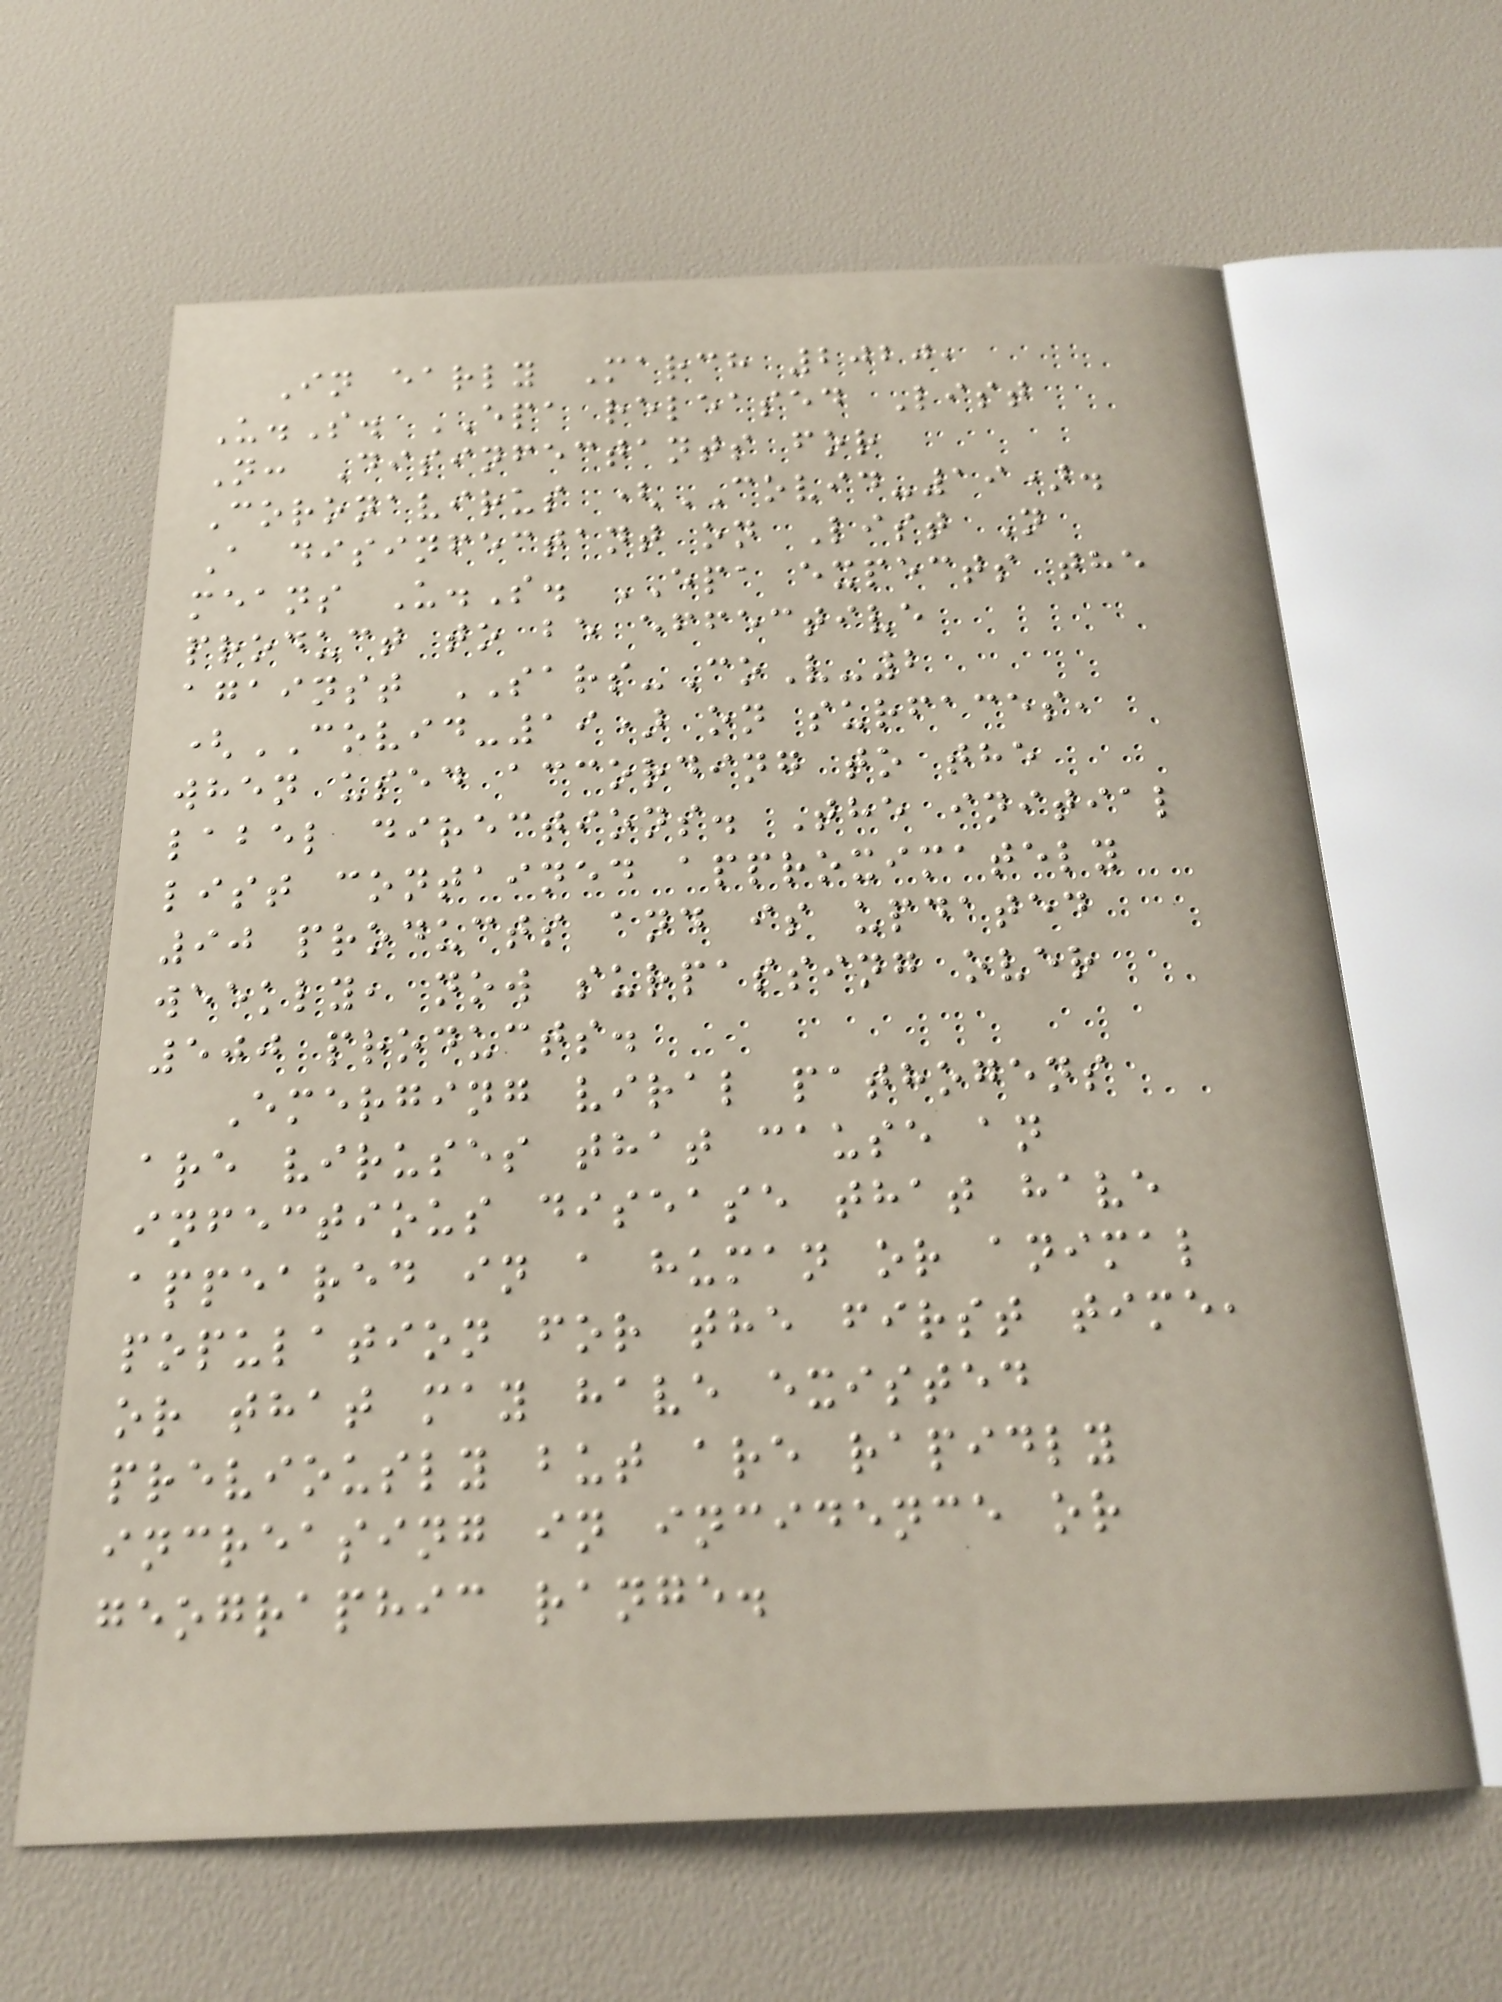In early March 2020,
U.S. EPA released List
N: Disinfectants for
Coronavirus (COVID-19).
A disinfectant on List N
means U.S. EPA expects the
product to be effective
against SARS-CoV-2
(COVID-19) on surfaces,
when used according to the
label directions. The initial
list contained approximately
90 products and is updated
weekly, now surpassing over
500 products.
Emerging viral pathogens
are viruses that cause an
infectious disease that have
appeared in a human or animal
population for the first time,
or that may have existed
previously but are rapidly
increasing in incidence or
geographic range.
